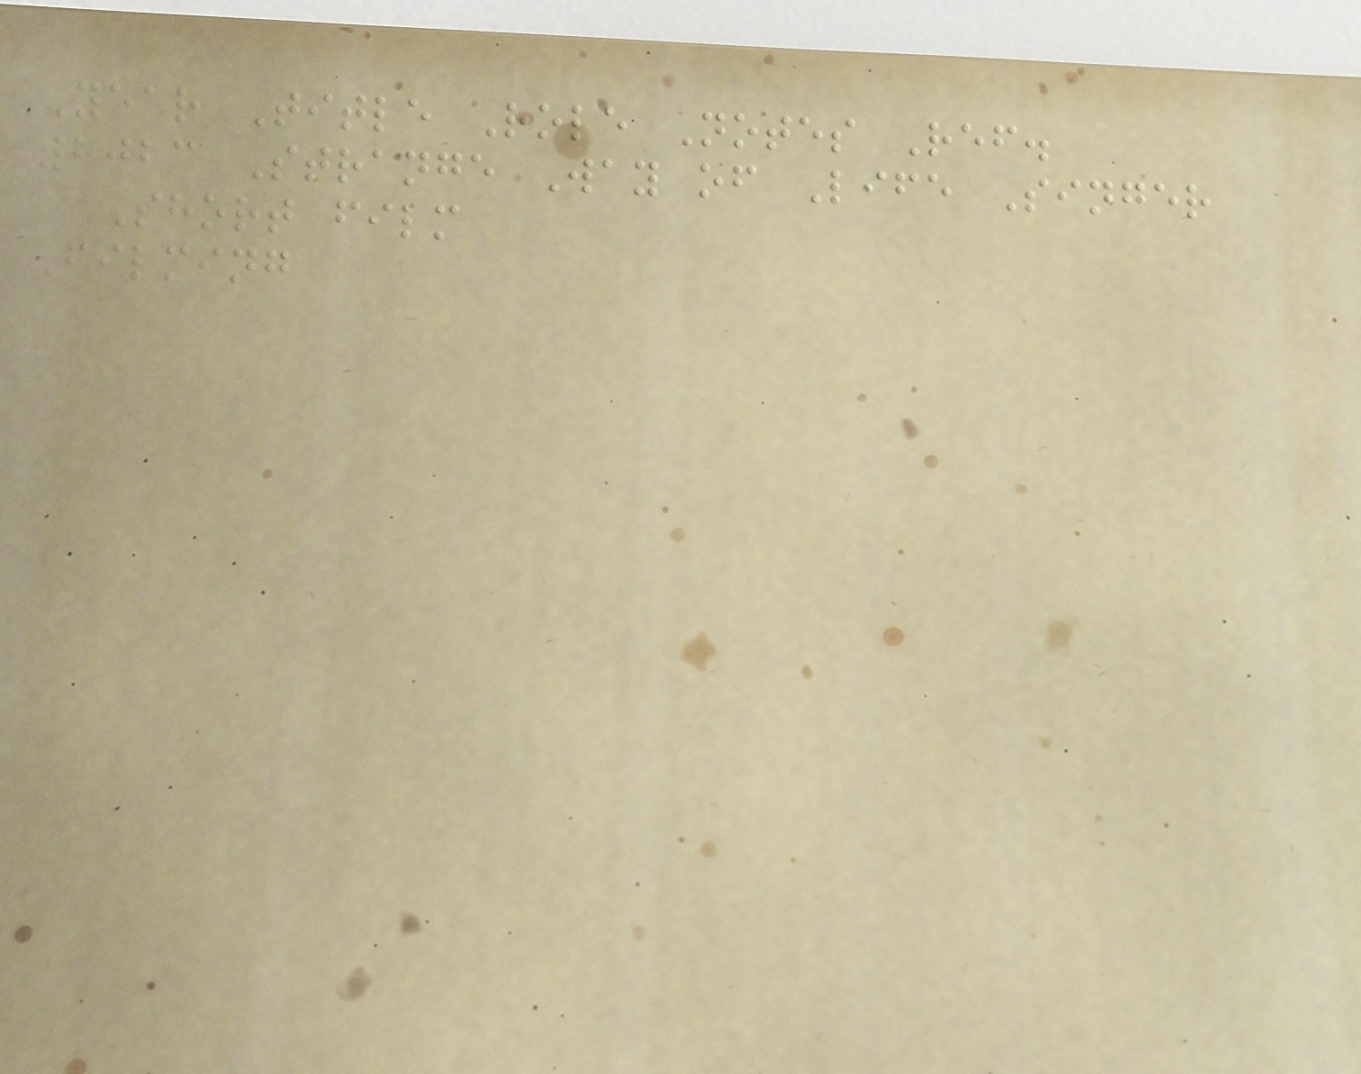Year Title Role Notes Ref.
2023 Strange Way of Life Singer
Short film
Filming
